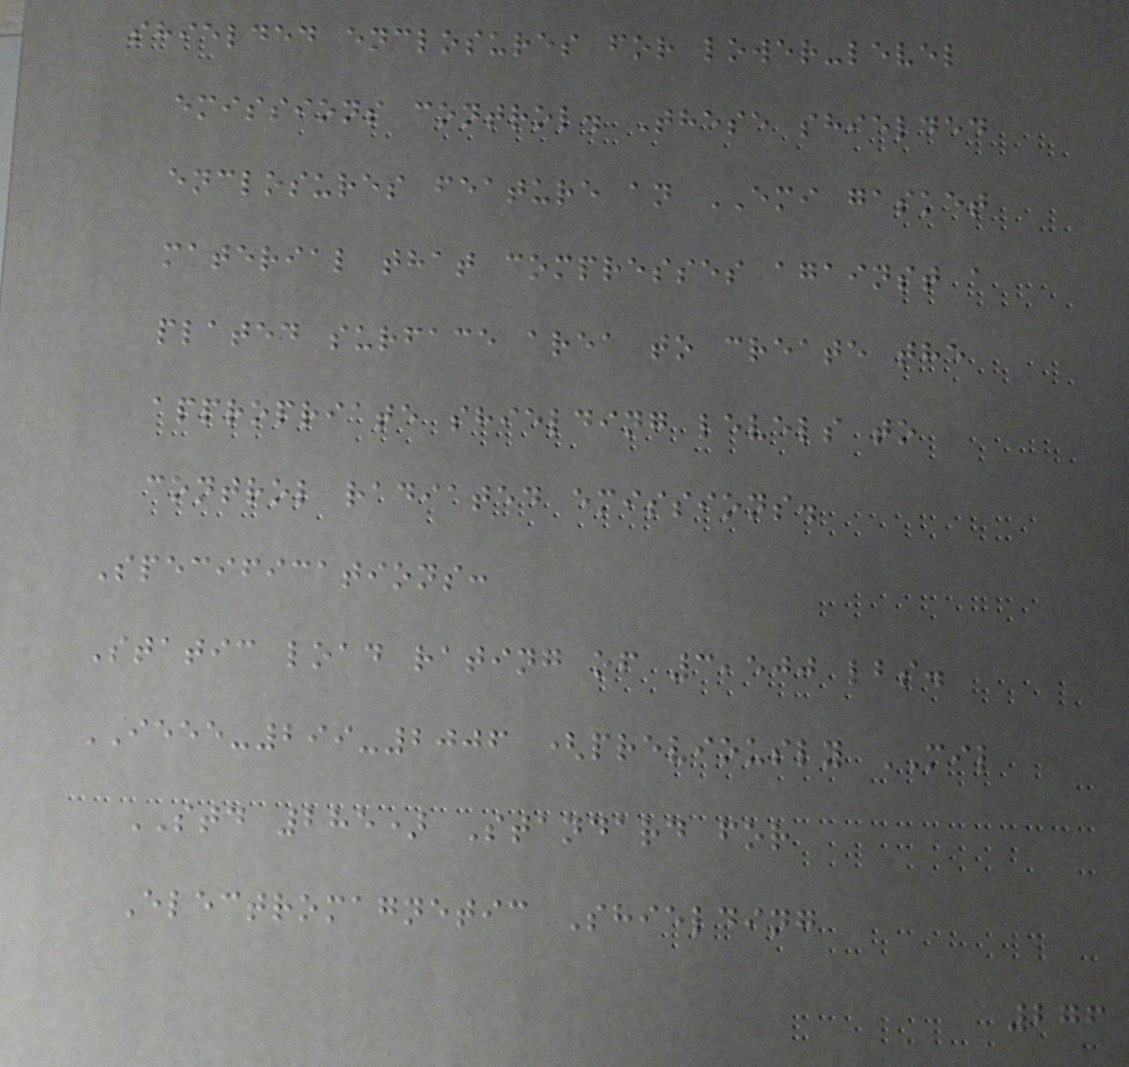shielded enclosures for lower-level
emissions control. These shielded
enclosures feature an EMI gasket
material that compresses against a
plated surface area to create the
appropriate shielding levels to
control radiated emissions.
Specifications:
Static load rating of 3,500 lbs.
IEEE-299-2006 (previously MIL
STD 285) Standard for
Electromagnetic Shielding
276
